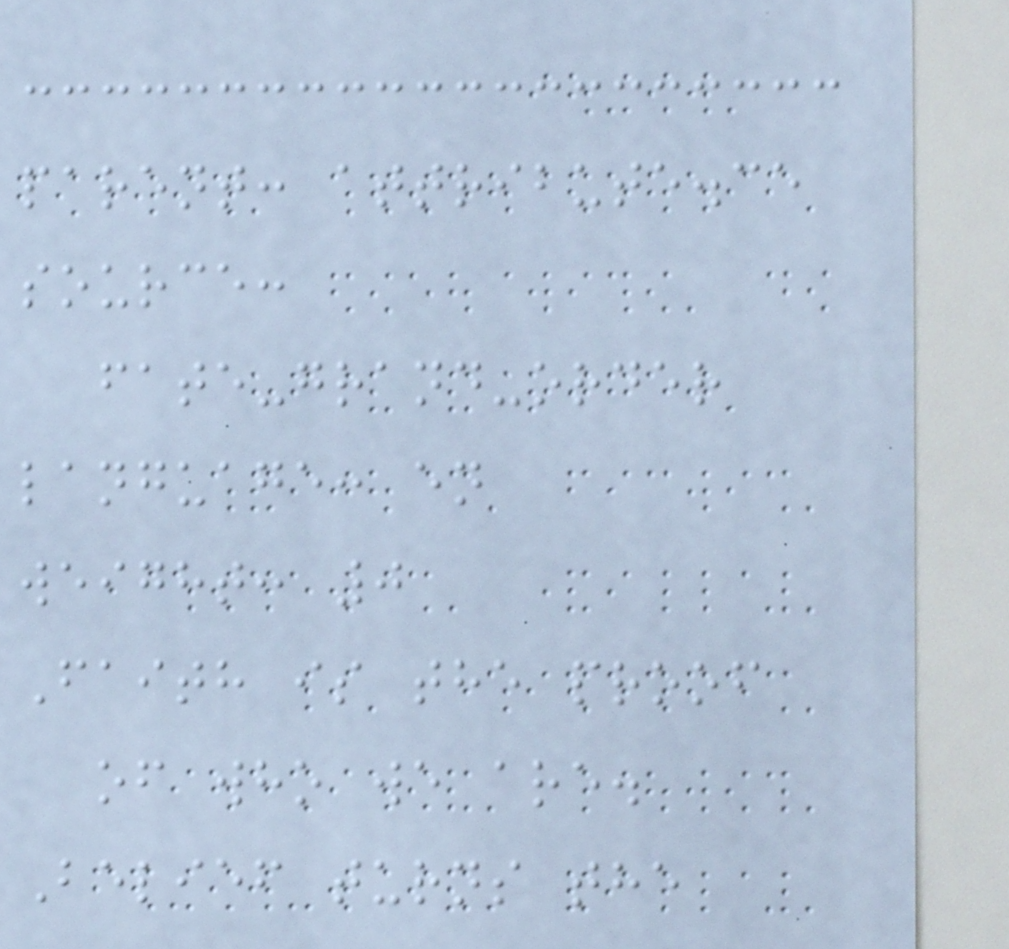parent: attribute.ce
source:
fate-grand-order
language: en
weight: 0
Faith is the proof
of who we are.
Belief turns the
